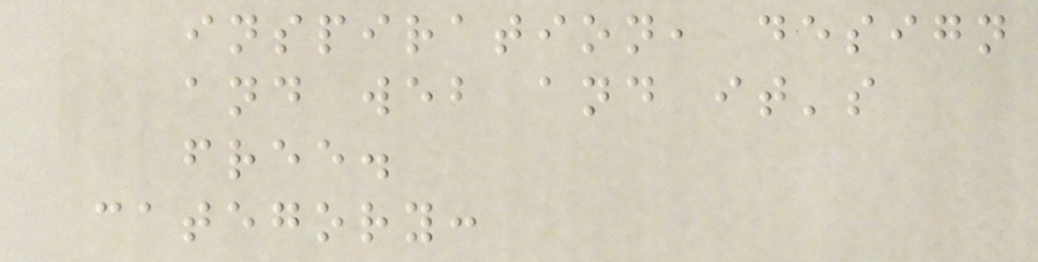inspiration, design
and web and it's
free.
category:
